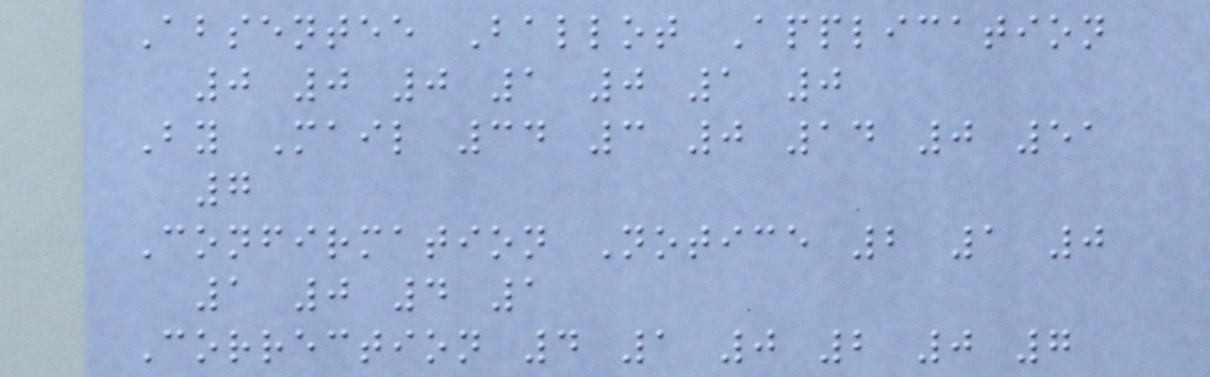Absentee Ballot Application
0 0 0 1 0 1 0
By Mail 34 3 0 14 0 51
7
Confirmation Notice 2 1 0
1 0 4 1
Correction 4 1 0 2 0 7
